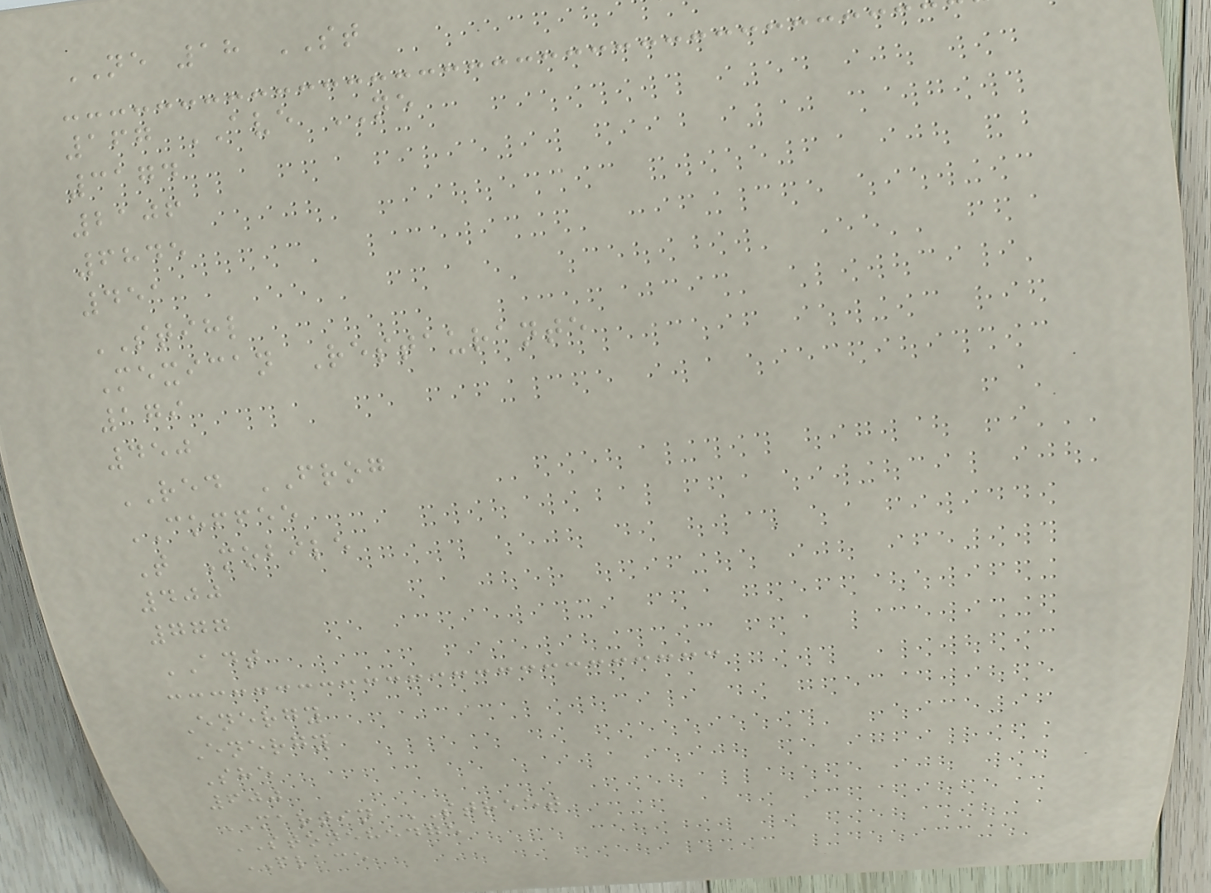NE 18 ST
167 AVE NE
3174
2106
6845
451
STIHL
Mexican Restaurante
179
450
RED FROG
COFFEE
T Mobile
400
777
ADT
Energy
Energy
She
600
MARTIN STREET
STONEHEDGE
PLACE
